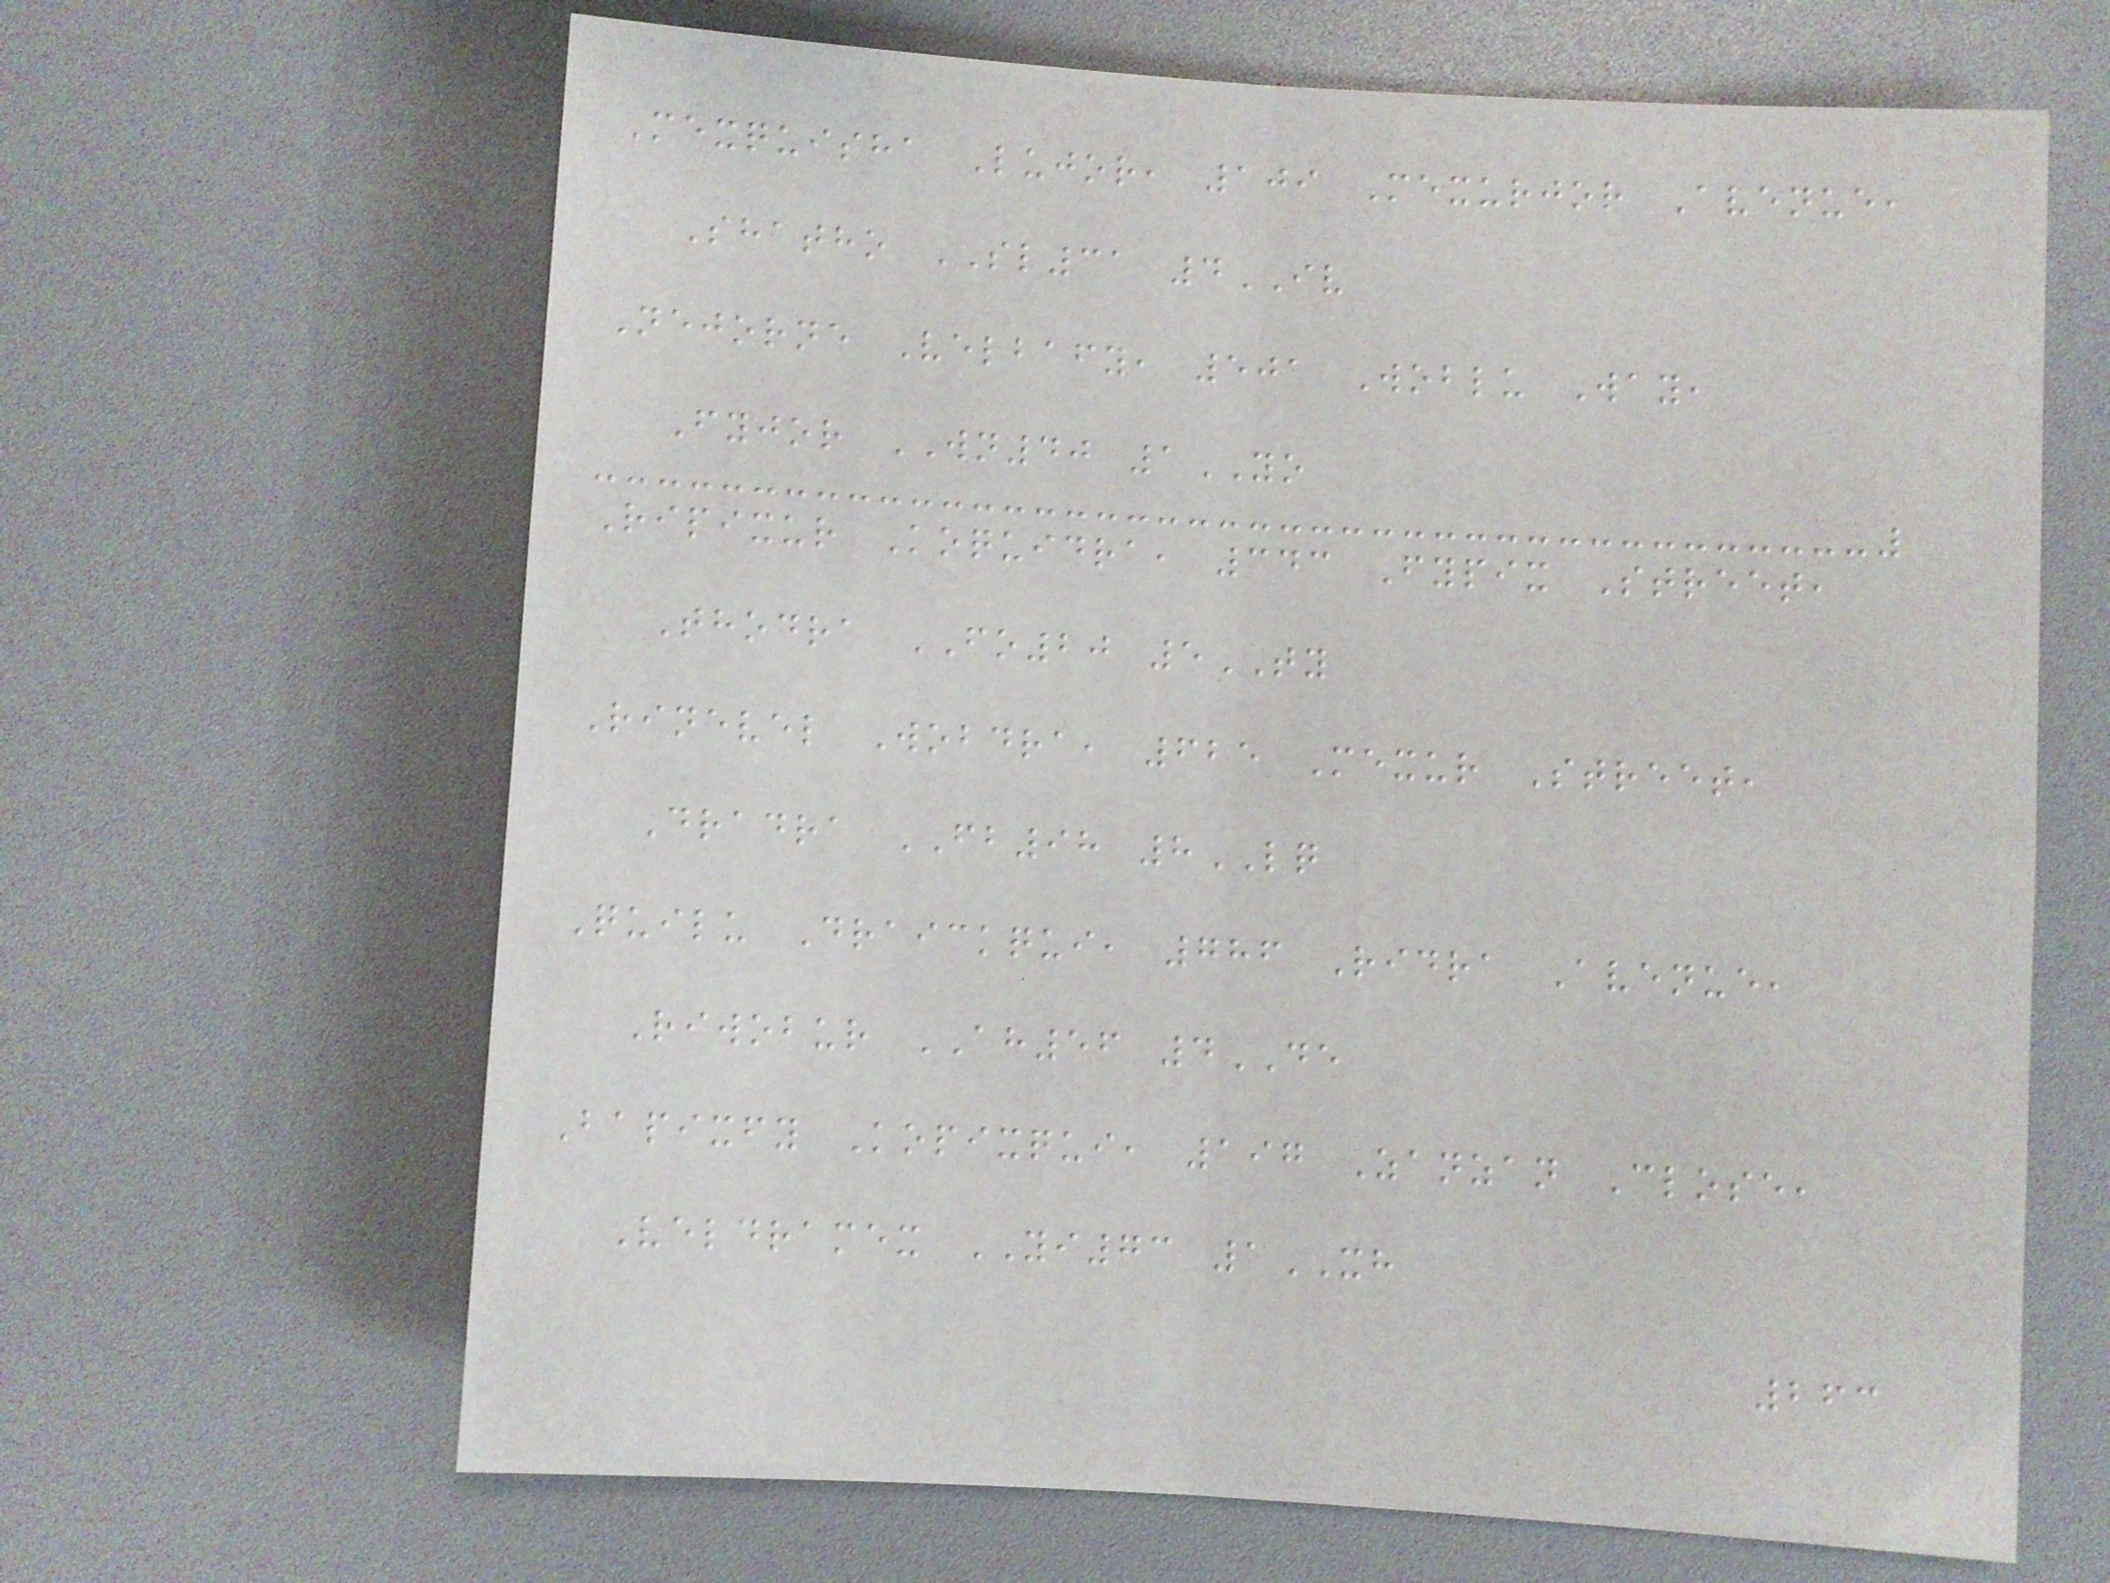Mexquisha Lujor, 109 Mexurjor Avenue,
Shatho SL31 4IV
Nejorne Velbafy, 501 Woblu Way,
Fyjor WN40 1YO
Ripixur Koquidra, 343 Fypix Street,
Thodra FO20 5TY
Rinevel Wobdra, 625 Mexur Street,
Dradra FB98 8LQ
Quilu Draickqui, 786 Ridra Avenue,
Riwobur AH56 4DE
Bapixfy Kopixqui, 197 Zanzan Close,
Veldramex YI73 1XH
263
